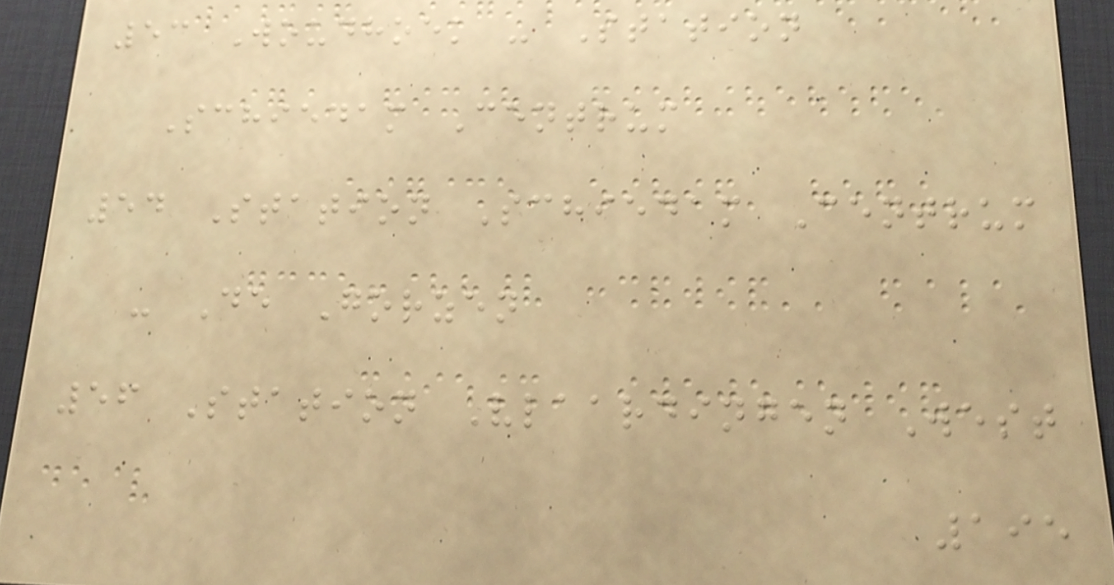53 Woudhoek - Station
Schiedam Centrum
54 Station Schiedam Centrum
- De Gorzen
56 Station Vlaardingen West
195
